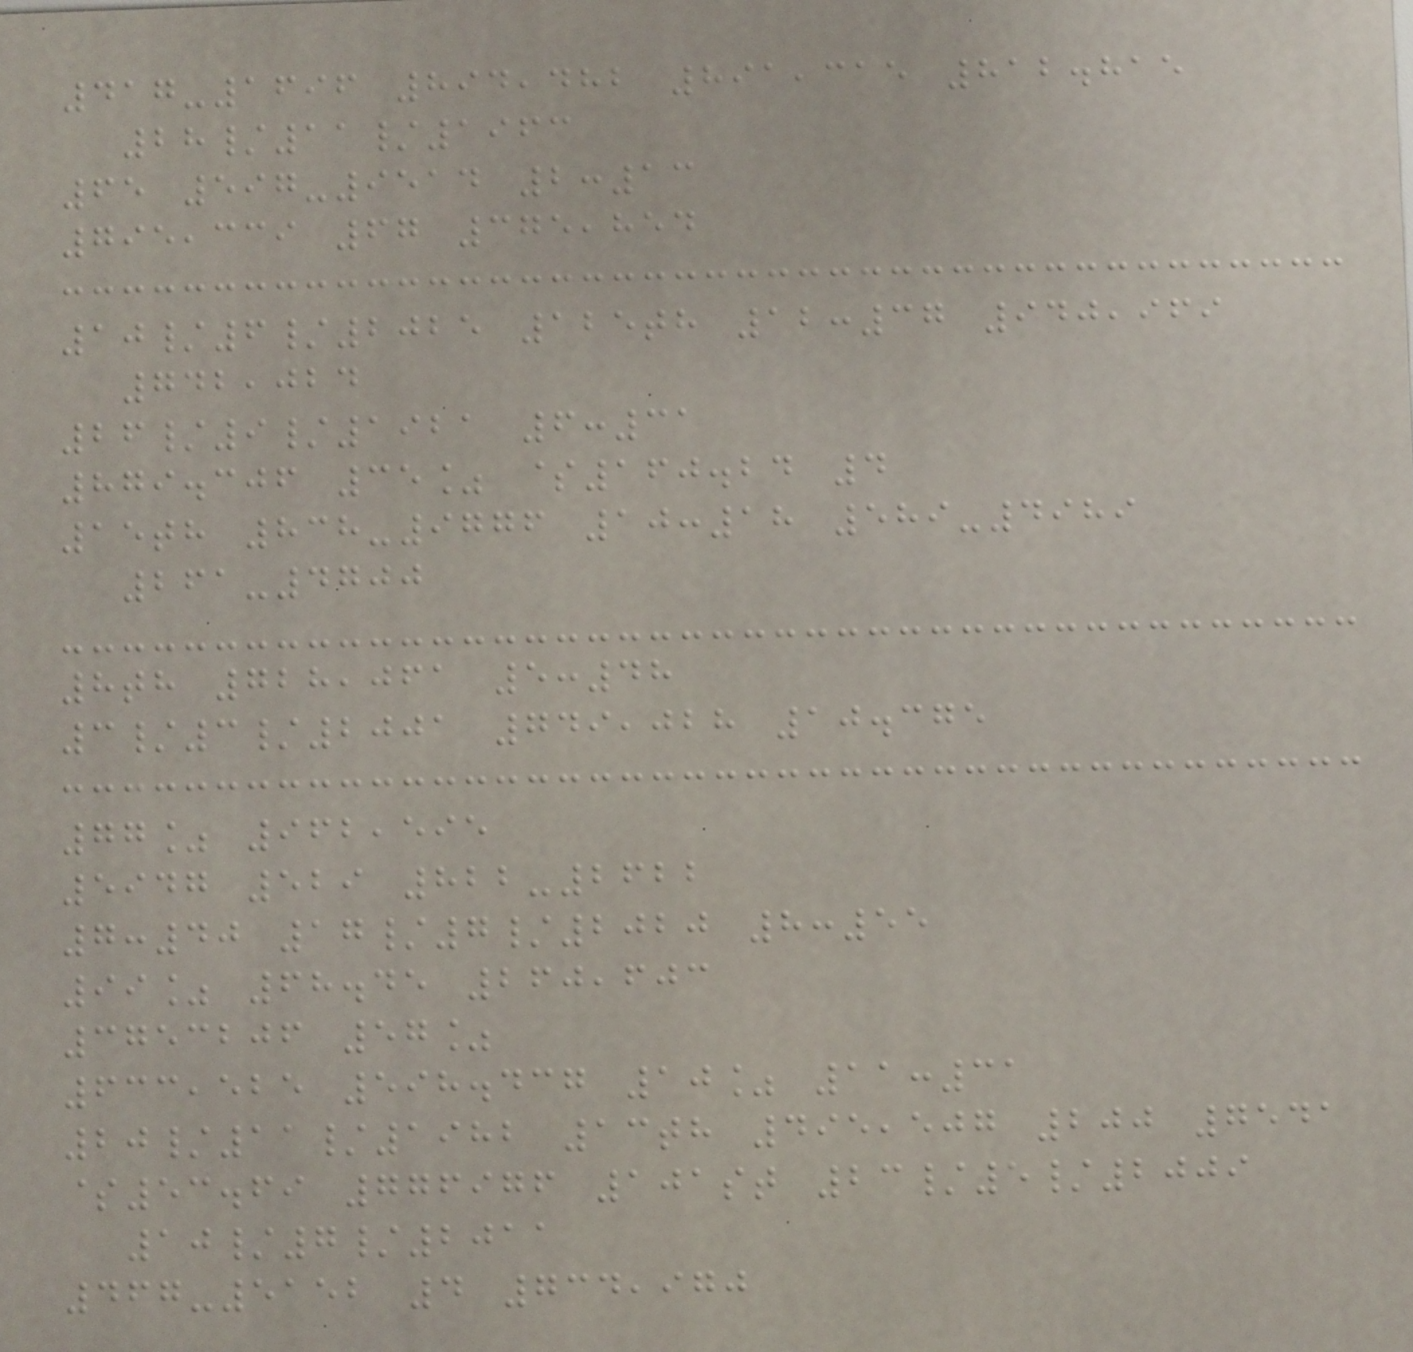417-1696 894,482 891,315 812.815
28/11/1963
65 597-9514 2:13
795,339 67 375,854
10/6/2025 125th 12:37 940,969
742,024
26/9/1921 6:31
879.306 35% $160.24 4
15th 838-9776 10:18 589-4989
261-4700
8th 728,061 5:48
3/3/2001 749,028 10.375
77% 962,595
5947 529 822-2622
7:40 17/7/2020 8:55
99% 68.45 260,603
3753206 57%
633,525 598.437 10% 11:31
20/11/1982 13th 495,507 200 7541
$53.69 776976 101st 23/5/2009
10/7/2011
467-5152 4 734,970
